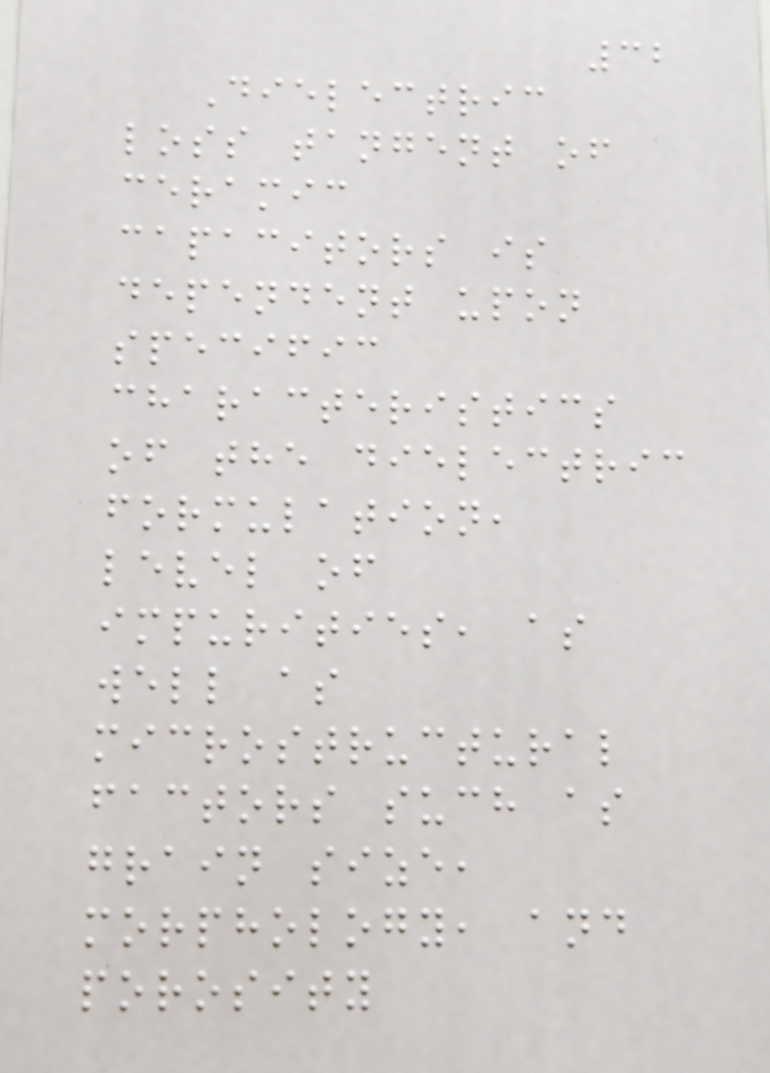32
Dielectric
loss tangent of
ceramic
capacitors is
dependent upon
specific
characteristics
of the dielectric
formulation,
level of
impurities, as
well as
microstructural
factors such as
grain size,
morphology, and
porosity
